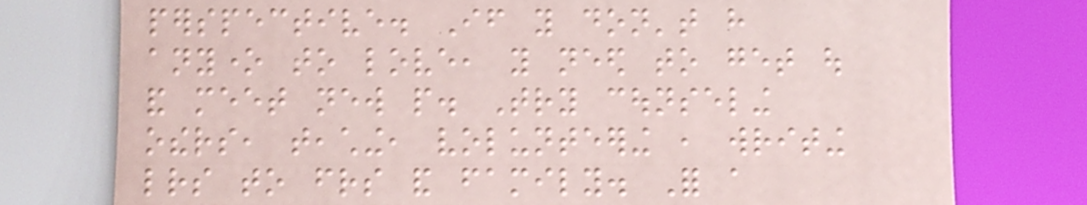perspective. If you don't have
anyone to love, you need to get out
and meet new people. Try counseling
others, teaching, volunteering , writing
letters to friends and family. For a
